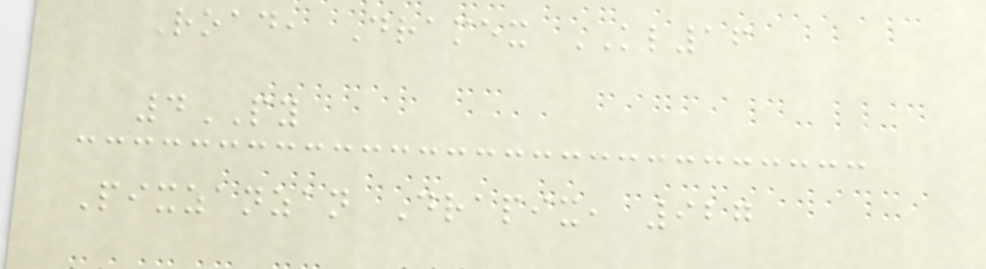Road, Dramex KL16
4PY
Pixzanzan Drapix, 927
